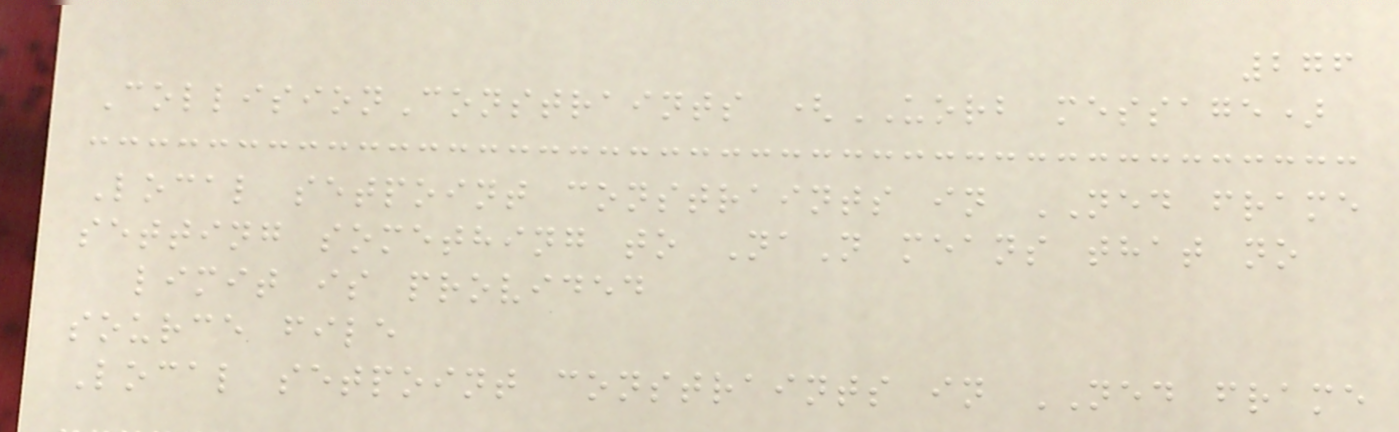276
CollisionConstraints (UORB message)
Local setpoint constraints in NED frame
setting something to NaN means that no
limit is provided
source file
Local setpoint constraints in NED frame
